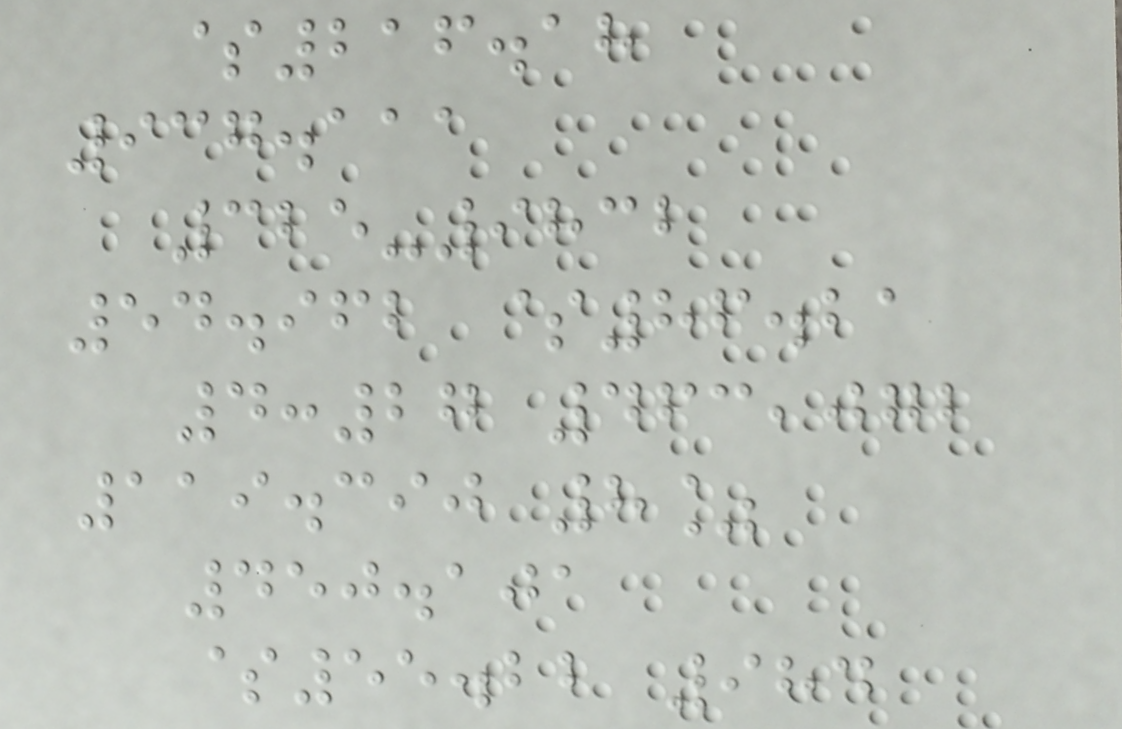$216.18
937.111
325-9832
54.962 $86.21
4:27 463,072
119.390 8%
450.101
$55.22 984
